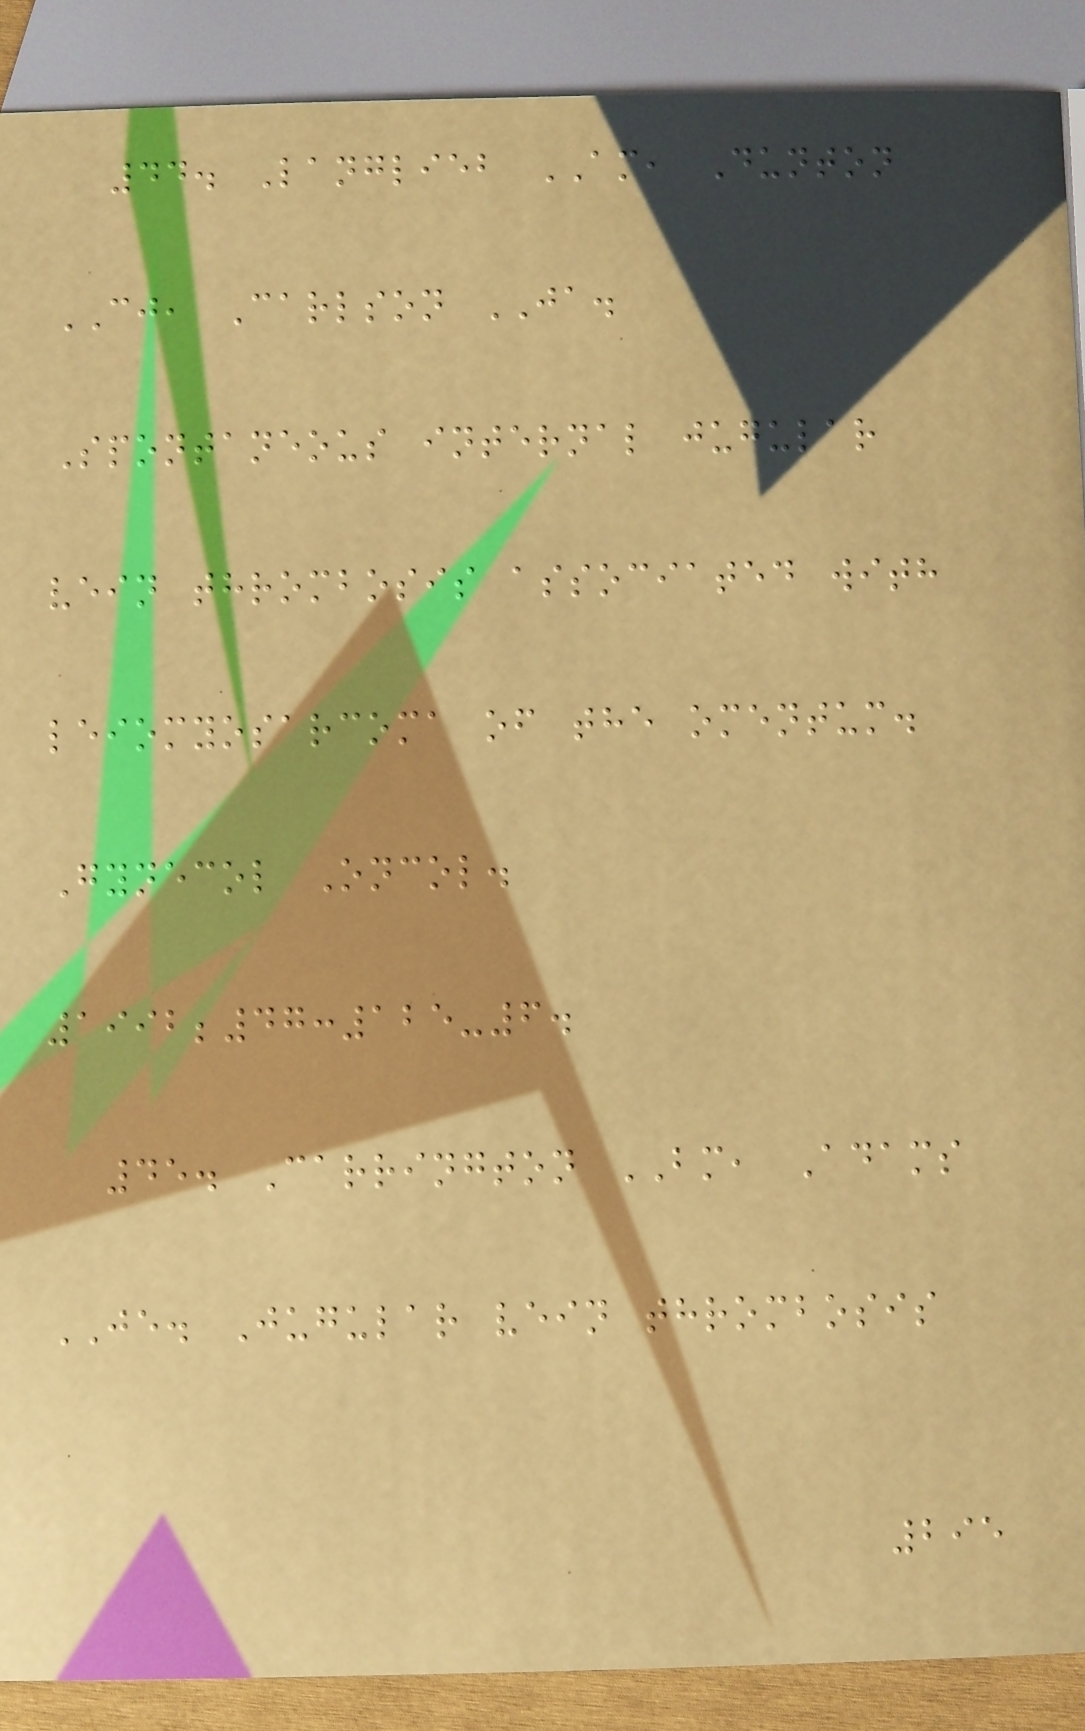44. Langlieb AM, Dunton
CJ, Carlson JA.
Spontaneous internal jugular
vein thrombosis associated with
leiomyosarcoma of the omentum.
Gynecol Oncol.
1992;47:125-6.
45. Carrington BM, Adams
JE. Jugular vein thrombosis
295
